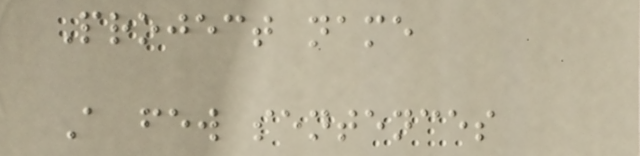Project name
A few sentences
